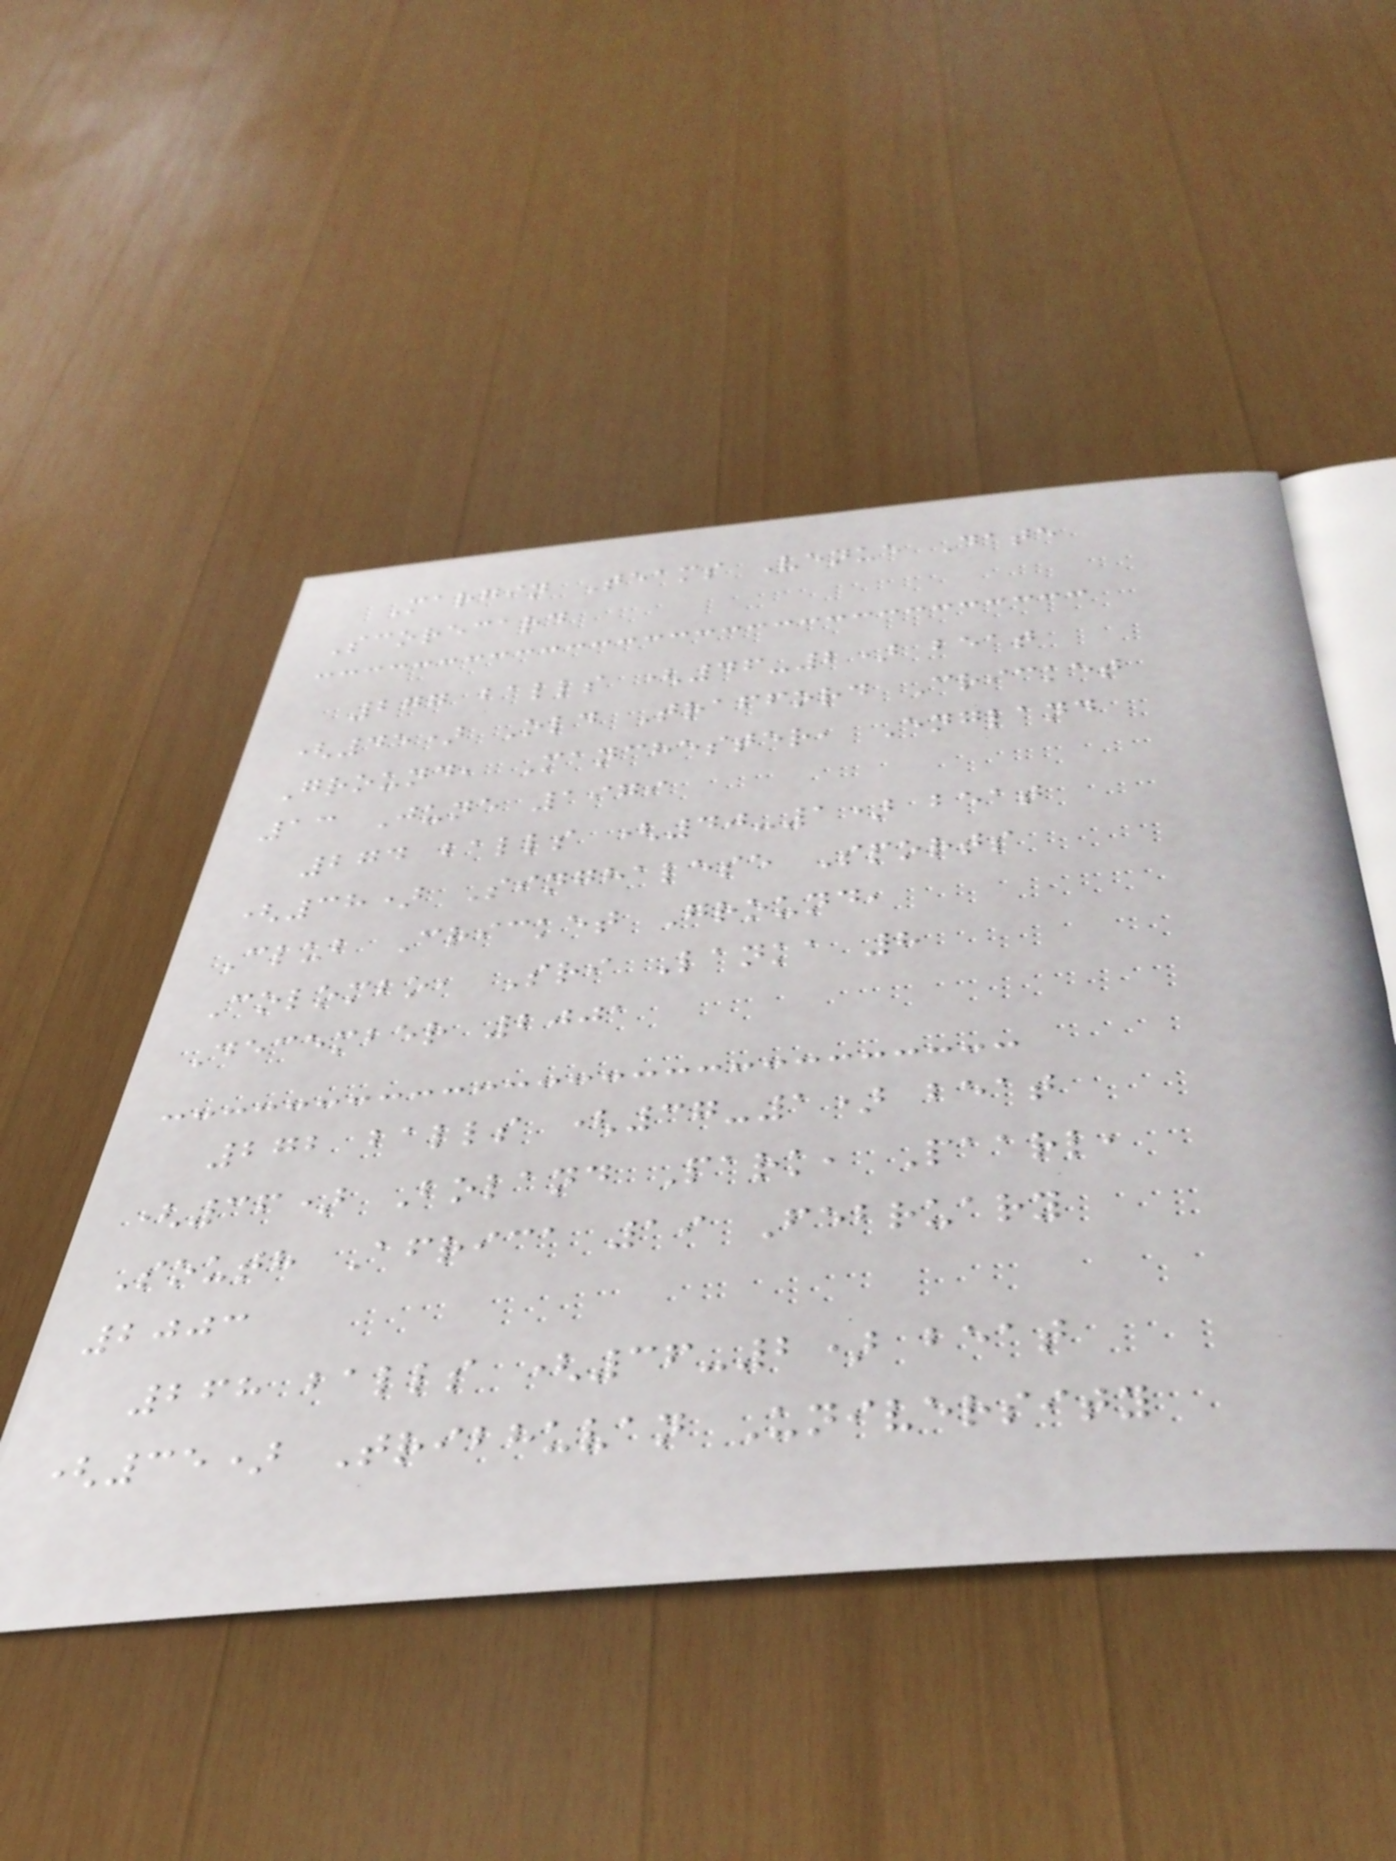Margin Teams Venue Date
Scorecard
277 balls (46-2) beat
(45) Old Trafford Cricket
Ground, Manchester, England
13 June 1979
274 balls (40-1) beat
(38) Singhalese Sports
Club Cricket Ground,
Colombo, Sri Lanka 8
December 2001
272 balls (37-1) beat
(36) Boland Park, Paarl,
South Africa 19 February
2003
268 balls (36-2) beat
(35) Tribhuvan University
